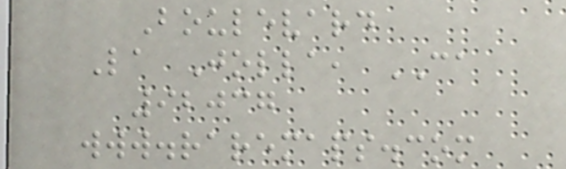Boulevard
La Jolla, CA
92037
www.raremaps.com
